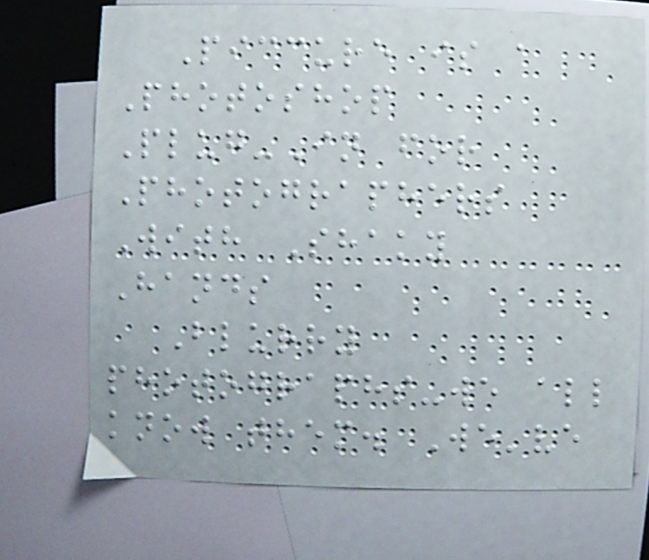Piccure is a
Photoshop
Plug-In for
Photographers
With Shaky
Hands
Blurry
photographs-we all
know them. We've
